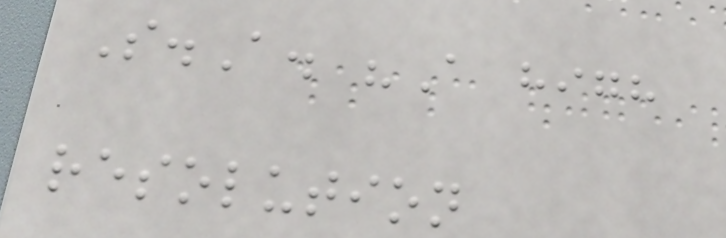S.A. "A high
resolution
